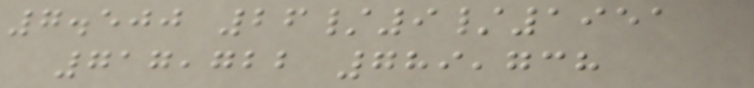7.500 26/9/1951
717,722 789,738
